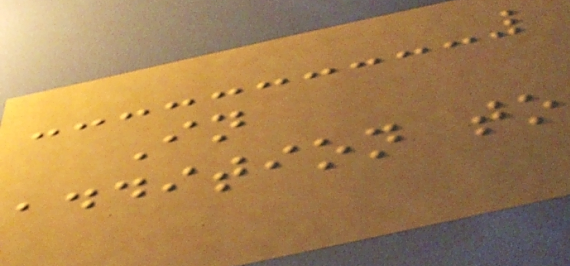In
addition to
